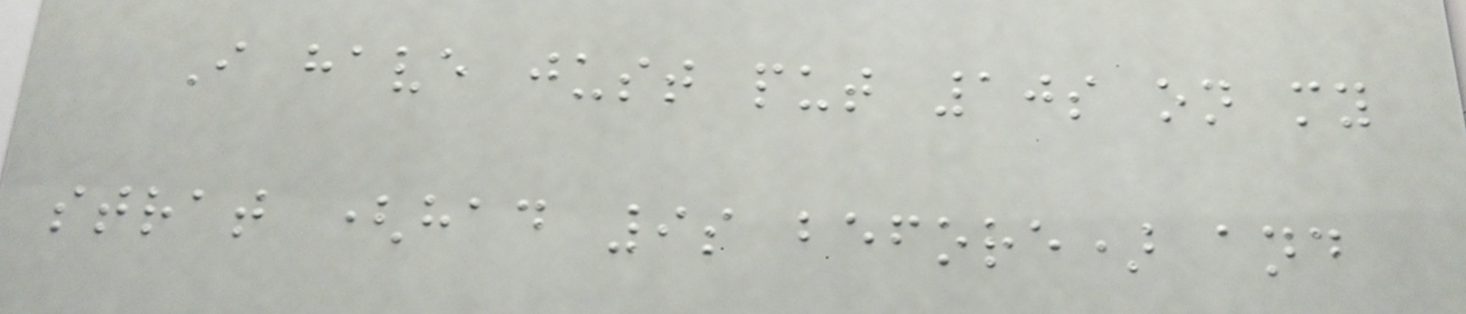I have just put 10s on my
strat (had 9s before) and
